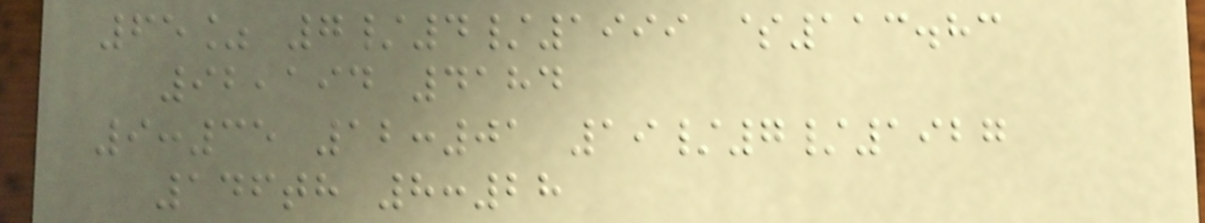65% 7/4/1999 $113.83
92,194 4184
9:35 12:01 19/7/1927
146th 8:28
